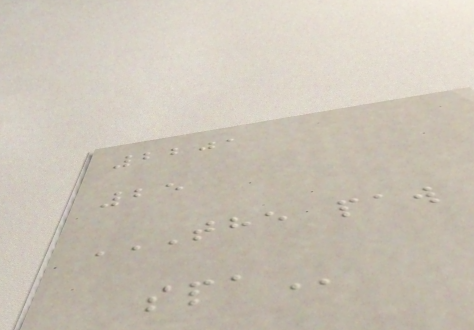2201
25
THE PAW
SPA
